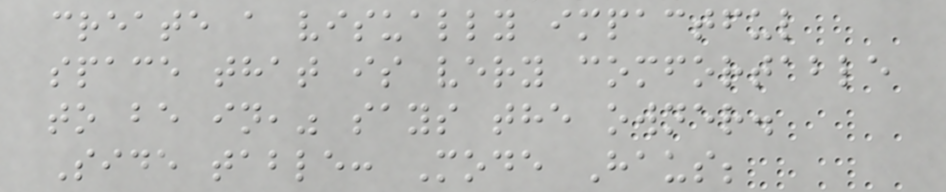create a visually impactful
space that is very comfortable
to be in," says the owner.
Side table: Mode Haus;
